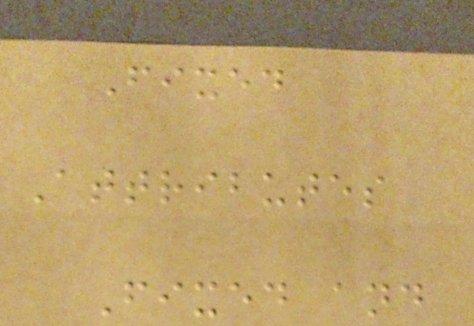Fixed
Attributes
Fixed and
